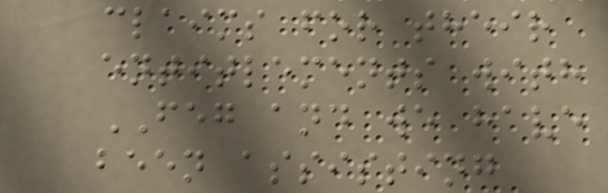claims for their
entitlements with
FEG and we have
been assisting
